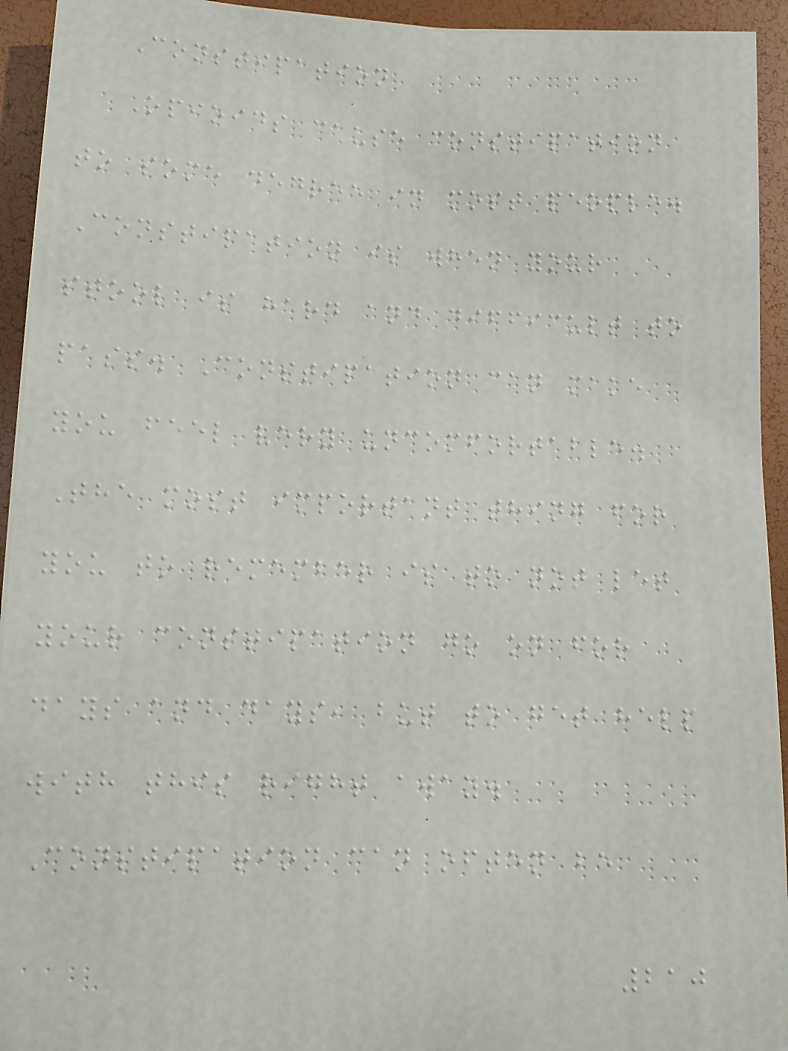Constipation
Opioids cause constipation
to some degree in most people.
Constipation is when your
stool is hard and difficult to
pass. Constipation can make
you feel very uncomfortable.
The most important thing for
you to remember is to not let
your constipation go on for
days and days, but to get help
with this right away.
Constipation can often be
210
